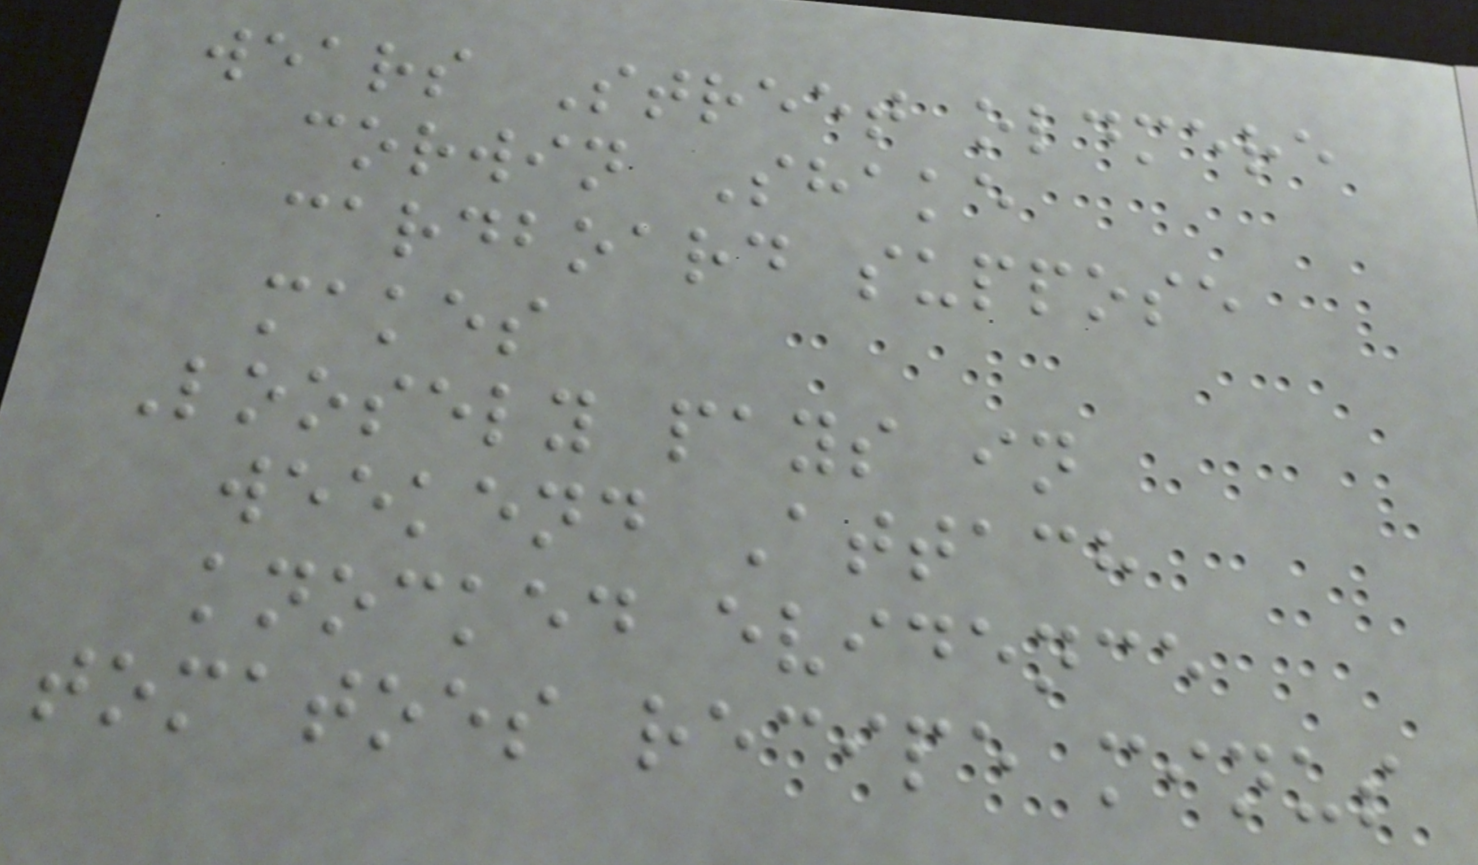wears Street oldmere
corwin Shake
cardboard suppose
makes
Loosely pays in
weekend Attach
knocked evidence
tomatoes recipe minus
